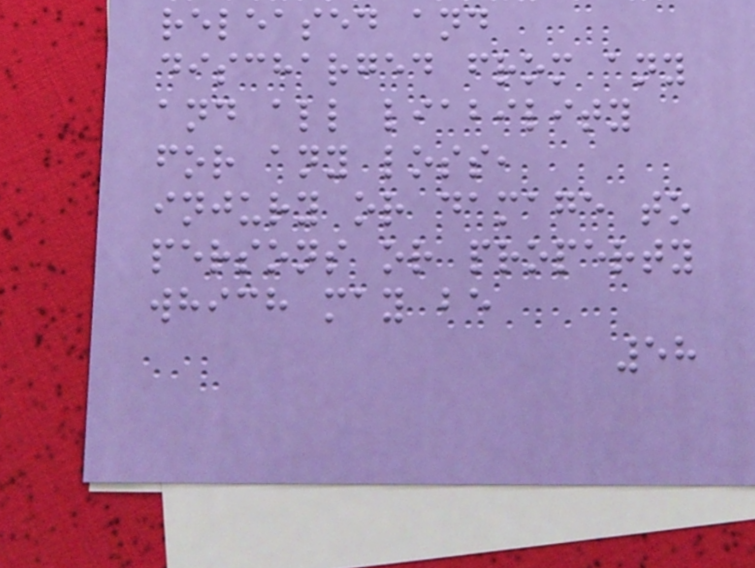released and
discharged from any
and all liability
for any loss,
injury or damage to
persons or property
which may be
58
